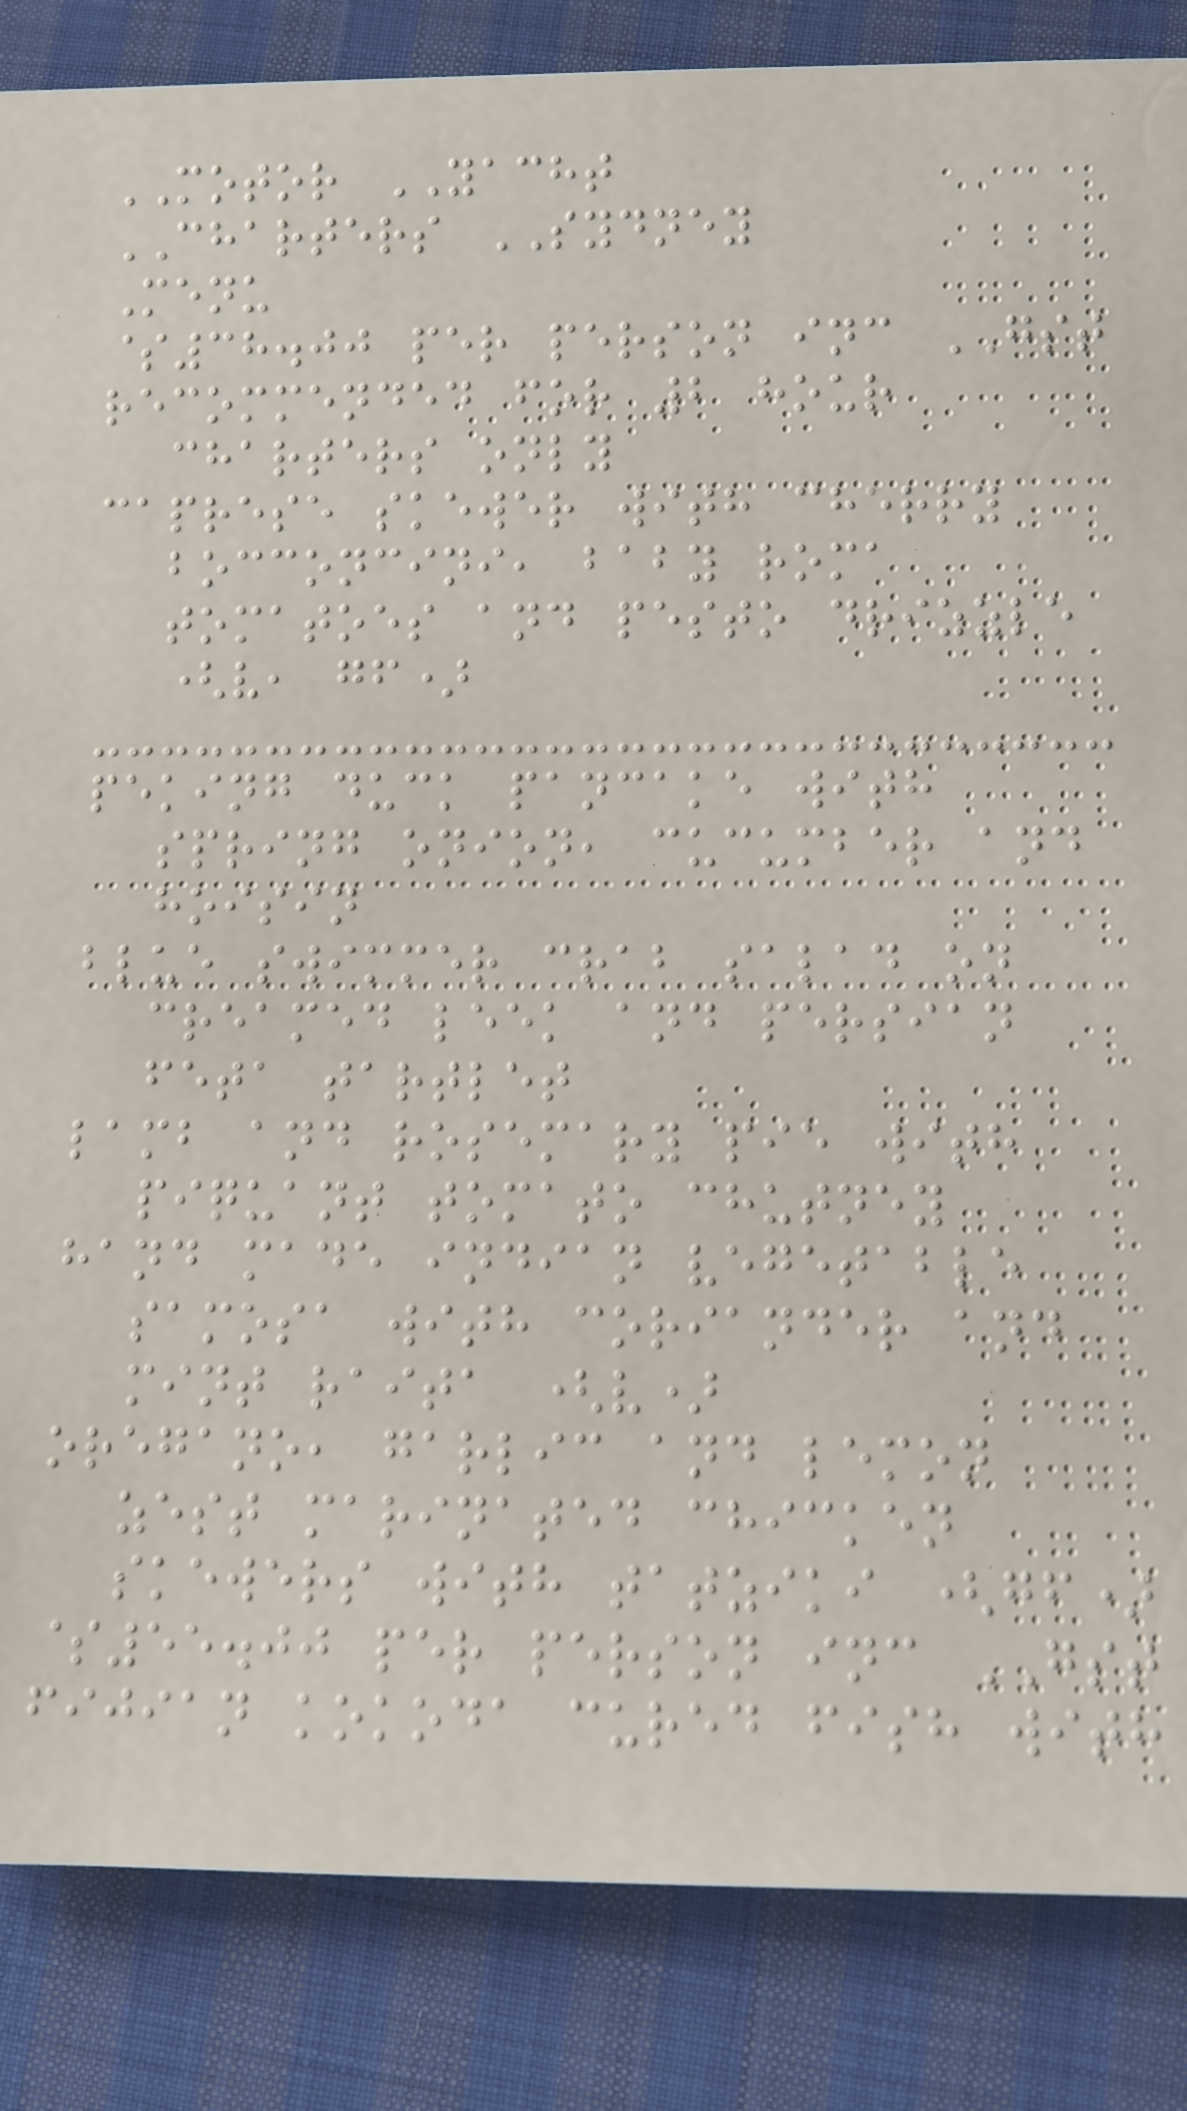MOTOR YACHT
CHARTERS SYDNEY
Menu
$38.00 per person inc GST
recommended for 2 hour
charters only
caprese skewer with cherry
bocconcini, baby roma
tomatoes and pesto drizzle
(v, gf)
peking duck pancake with
spring onion, cucumber and
hoisin
blue swimmer crab salad on
creamed leek and persian
feta tartlet
lamb and rosemary pie with
piquant tomato chutney
hand made indian vegetable
samosa with coriander and
mint raita (v)
oregano, garlic and lemon
zest marinated chicken
skewers with tatziki (gf)
$55.00 per person inc GST
fijian kokoda cured fish with
